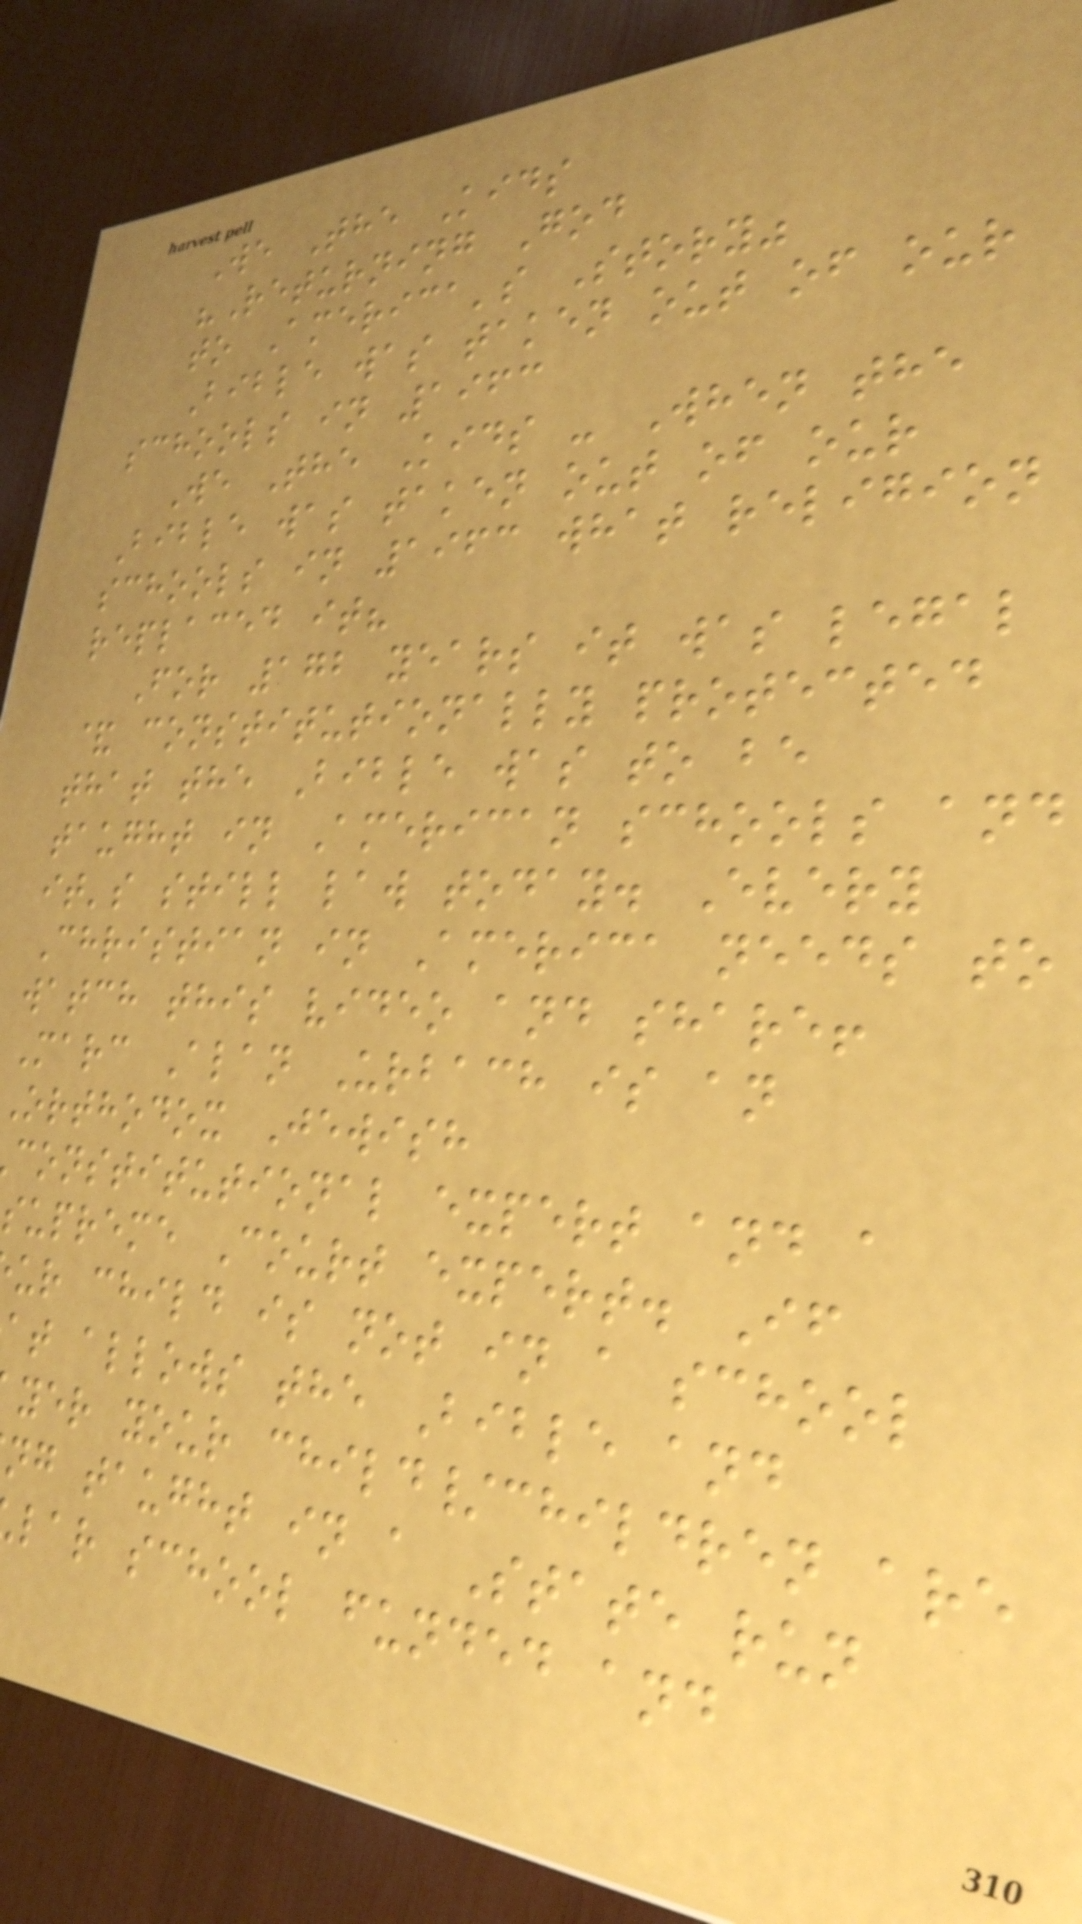We The Kids
"Returning God
to America's Story"
Bible was taken out of our
schools in 1963
We The Kids - When the
Bible was taken out of our
schools in 1963 what religion
replaced it?
For 172 years it was legal
& constitutionally protected
that the Bible was to be
taught in American schools and
it's still law today. Every
Christian in America needs to
watch this video and share!
Marc Alan Urbach is an
orthodox Jewish
constitutional expert and a
supreme Court expert. If
ur child is not in a school
at allows the Bible and
yer your child/children are
ng taught in a State run
lar school funded and
